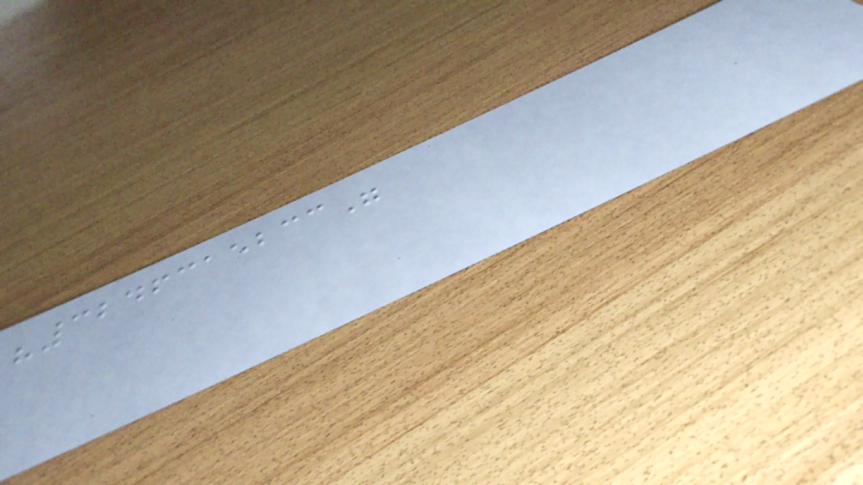"3246315233"
